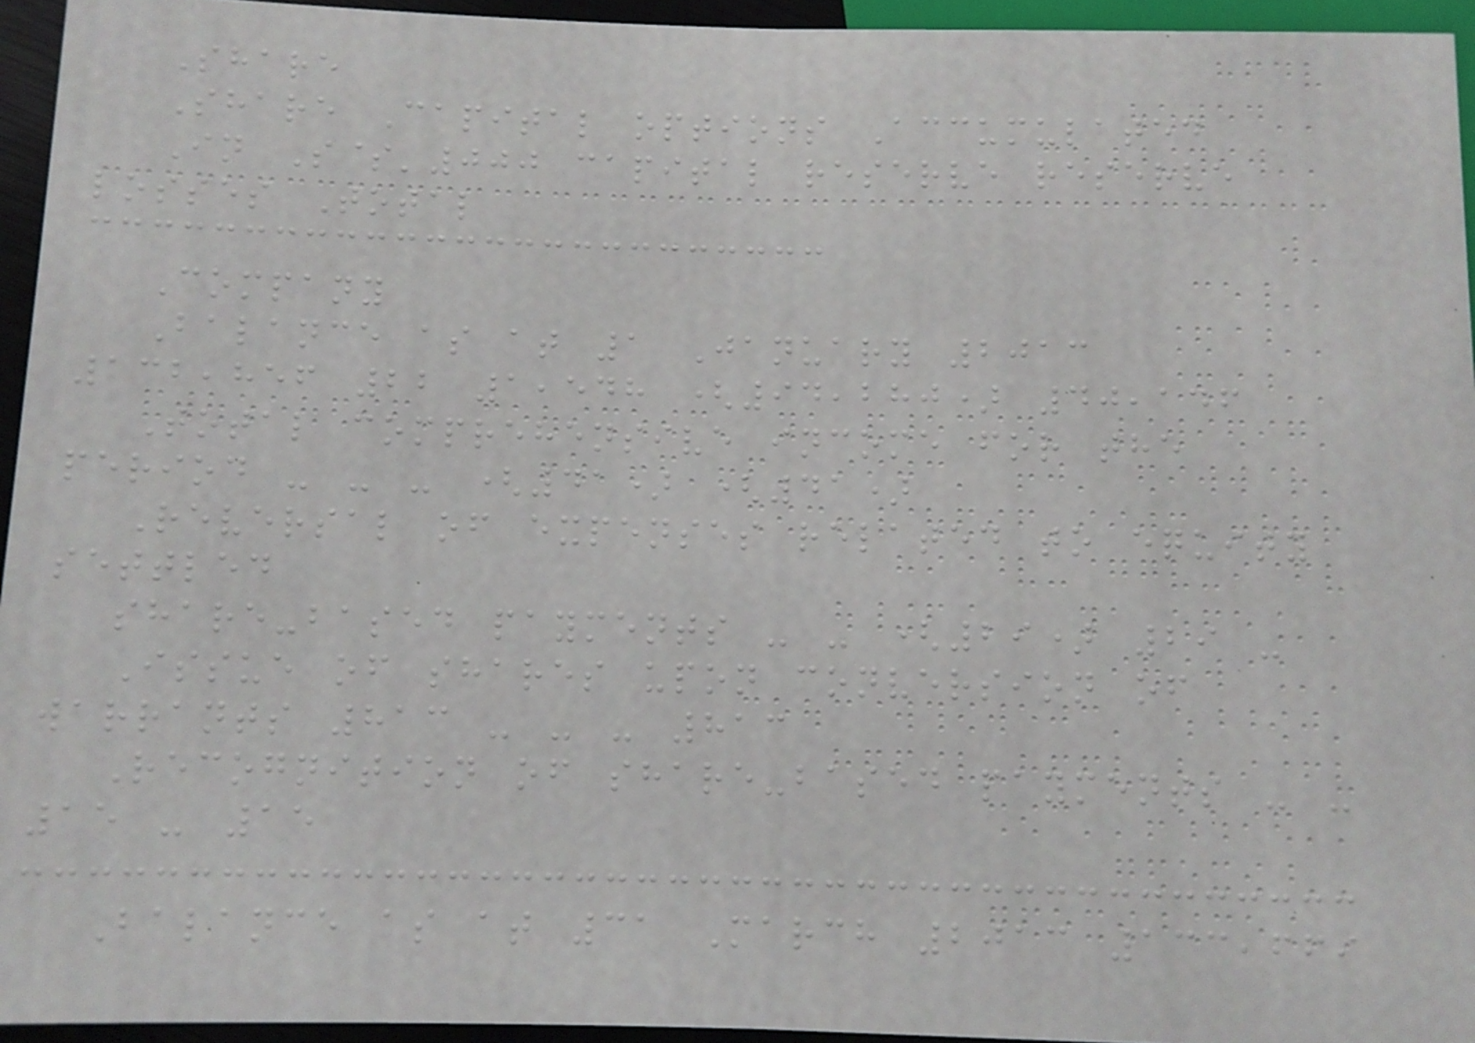Share
Share Capital options Accumulated
In S$'000 capital reserve reserve
losses Total
Company
Balance as at 1 January 2013
132,856 22 1,548 (94,280) 40,146
Total comprehensive income for the
period - - - (41) (41)
Reversal of expenses related to equity
settled
share-based payments - - (29) 29 -
Issue of shares upon conversion of
warrants 813 - - - 813
Recognition of share-based payments - -
15 - 15
Balance as at 31 March 2013 133,669
